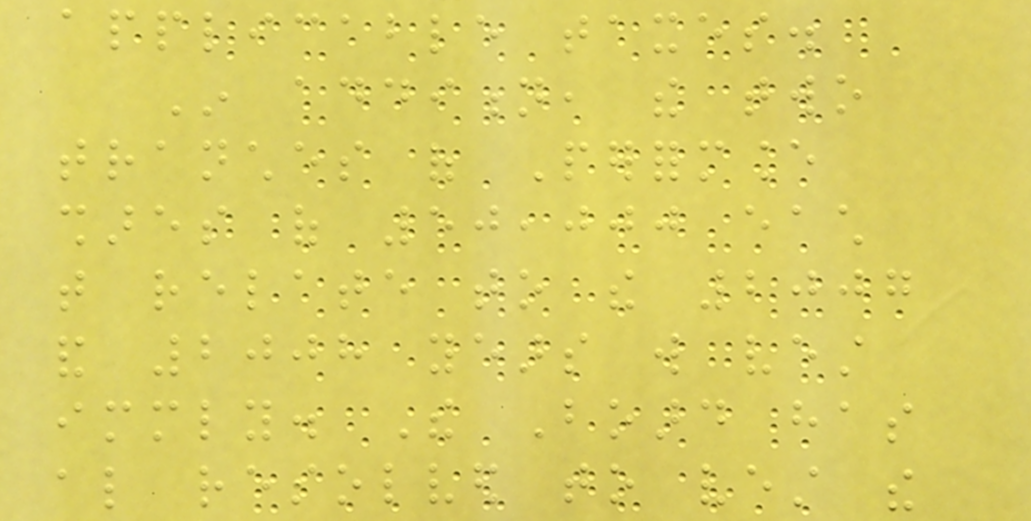applicable taxes.
In addition, the two
tranches of Performance
shares of 50,000 each
that relate to the 2007
and 2008 years will vest
immediately. The Board has
also resolved to vest the
